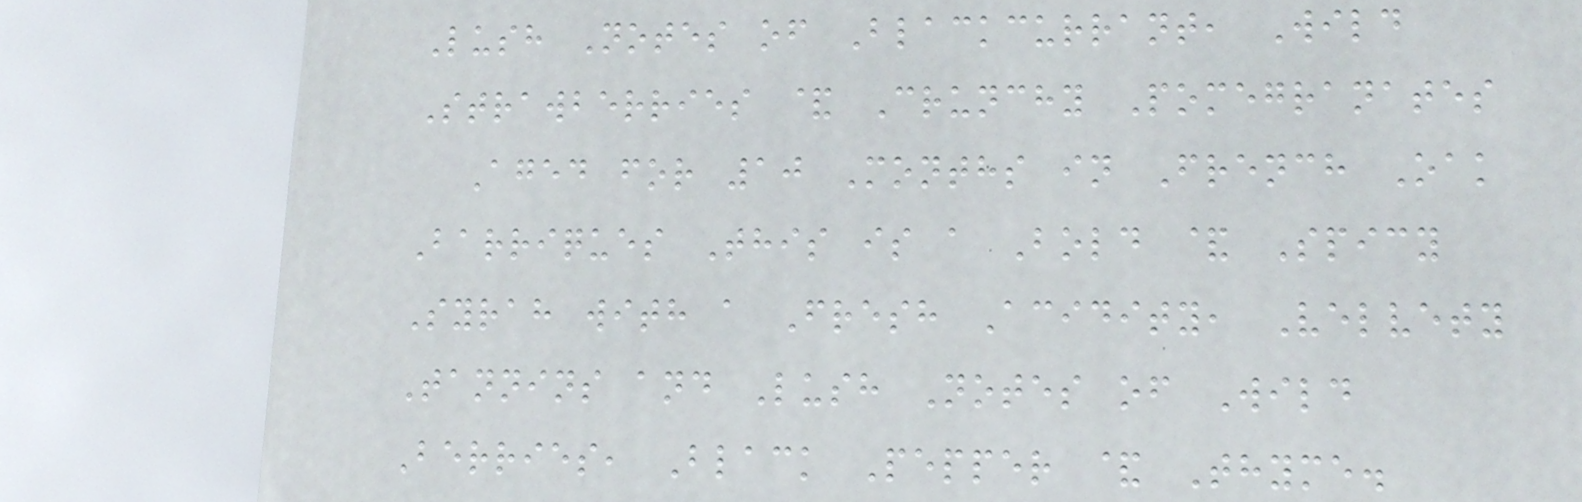Lush Notes of Blackcurrant, Wild
Strawberries & Crunchy Pomegranates
Aged for 10 Months in French Oak
Barriques This is a Bold & Spicy
Syrah with a Fresh Acidity, Velvety
Tannins and Lush Notes of Wild
Berries, Black Pepper & Thyme.
